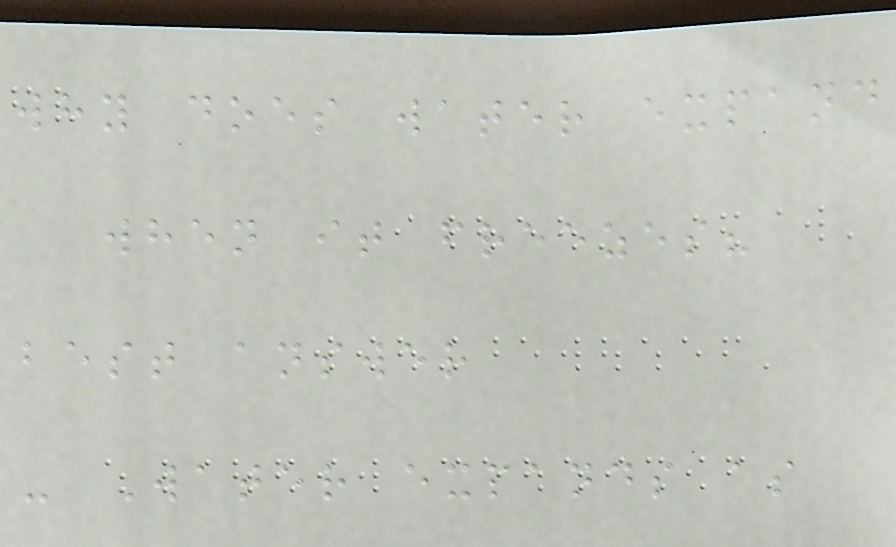why does water expand
when it freezes?
best answer
- Water expands as
